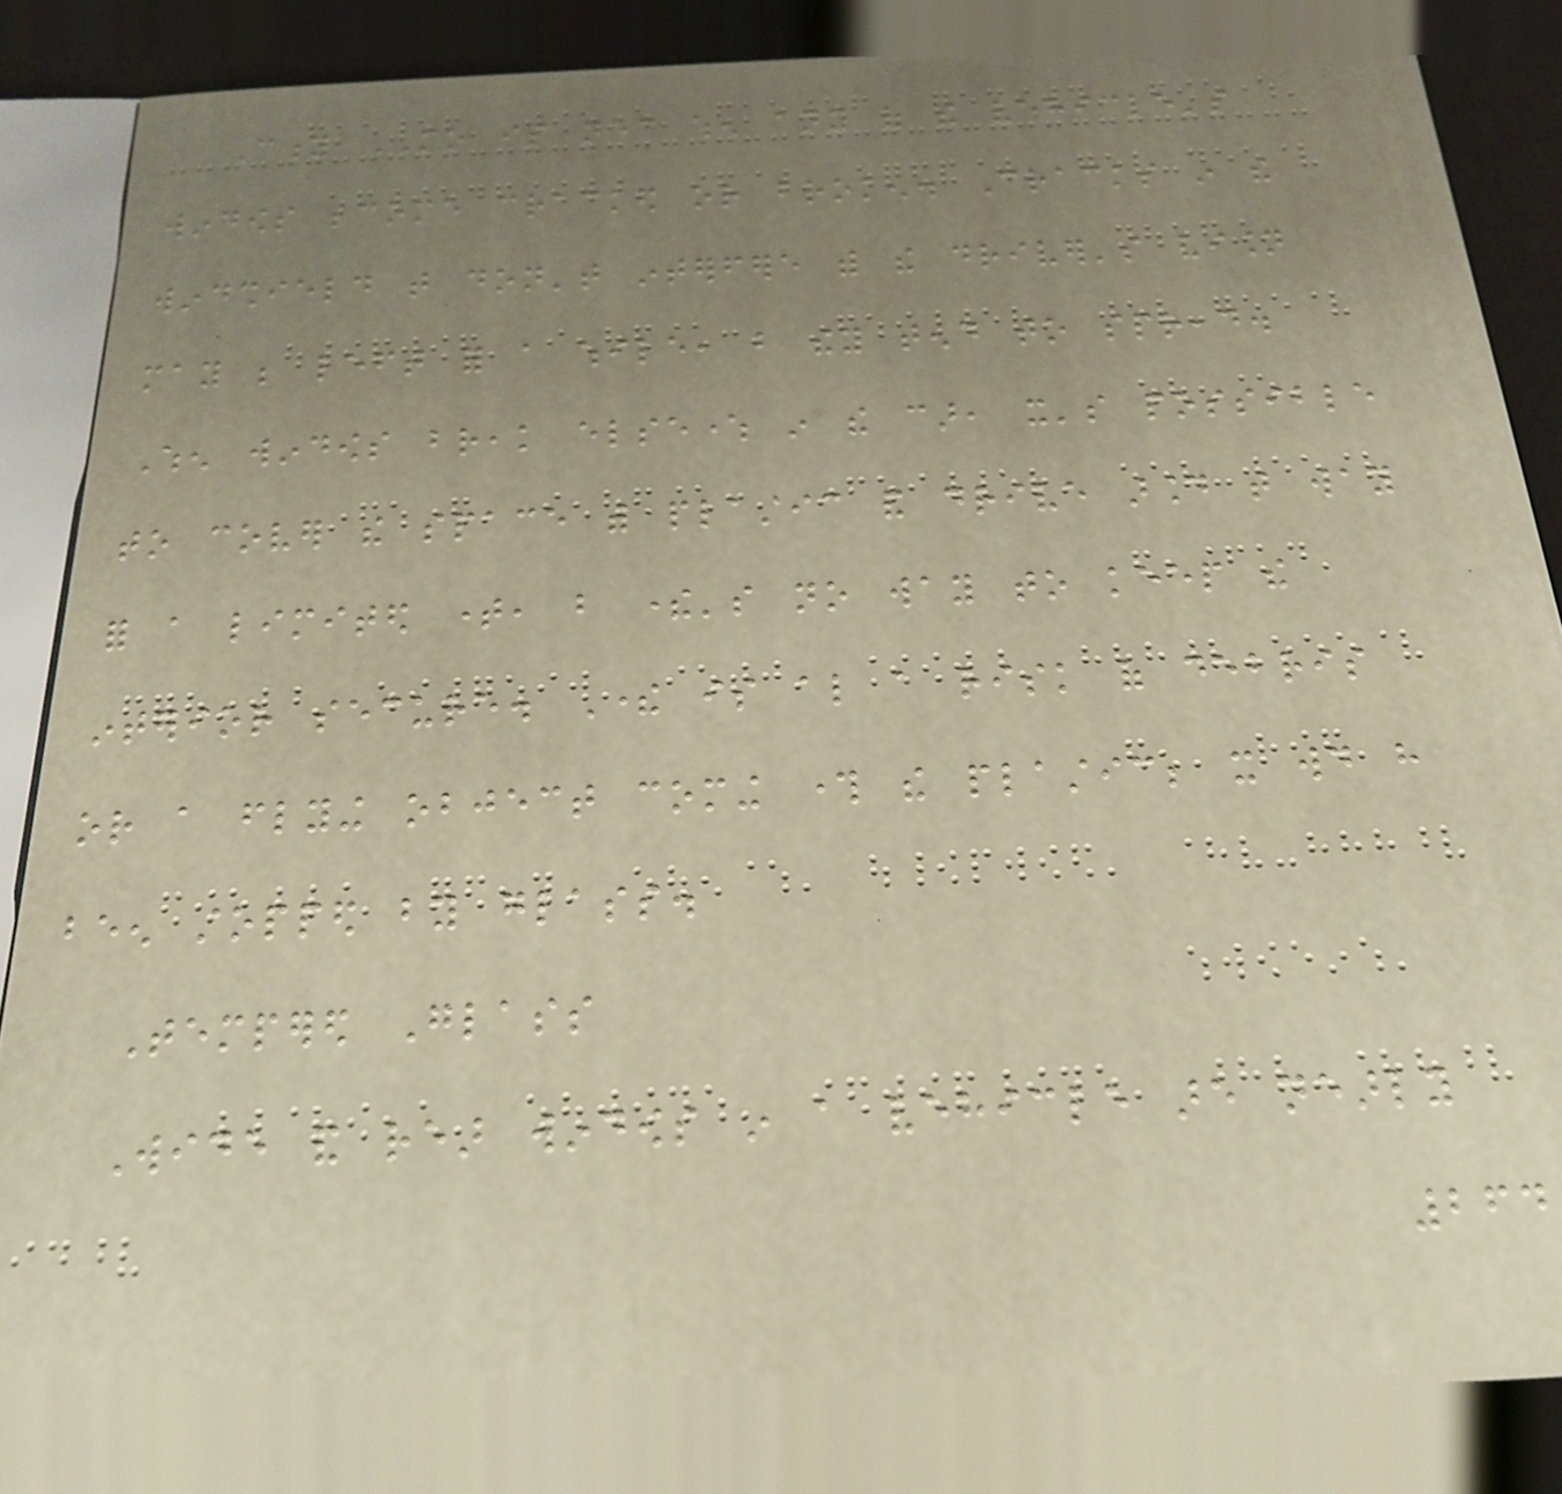City MO is necessary when any of the vehicle's
windows become cracked or broken. Cracks in the
windshield that don't interfere with the driver's vision
may be left for a while, but they tend to spread.
When windows break elsewhere in the car, it's possible
to cover the space with plastic and drive around that way
for a limited time, but there's no way to keep the
interior secure. There is also a risk of debris
or a flying object coming through the plastic; it would have
been stopped by glass.
Tempered Glass
Wide and rear windows in a vehicle are nearly
264
